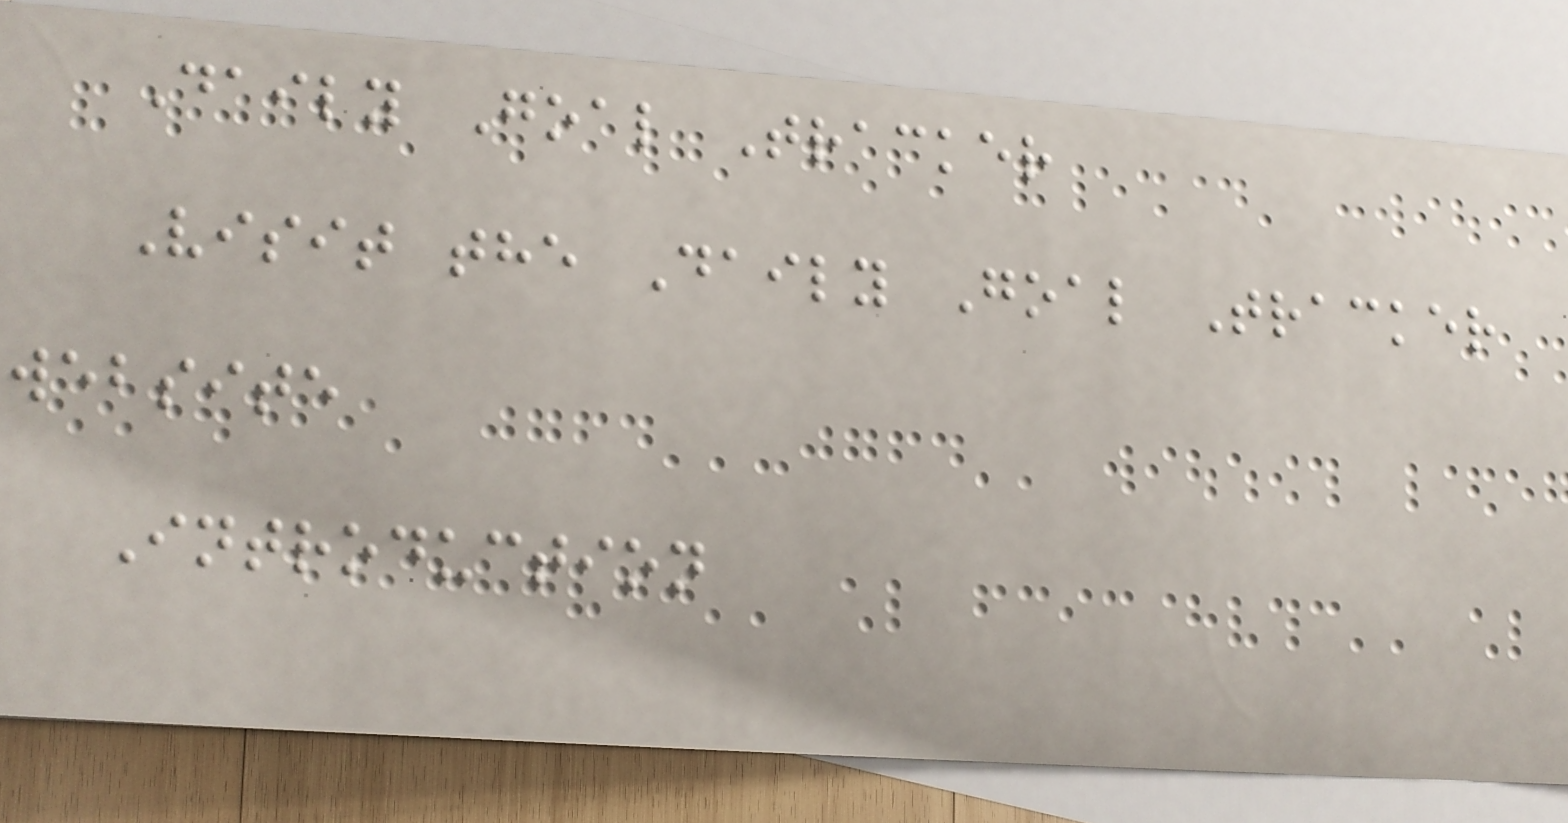Daily Goal Tracker
Visit the Daily Goal Tracker
website
Introduction
